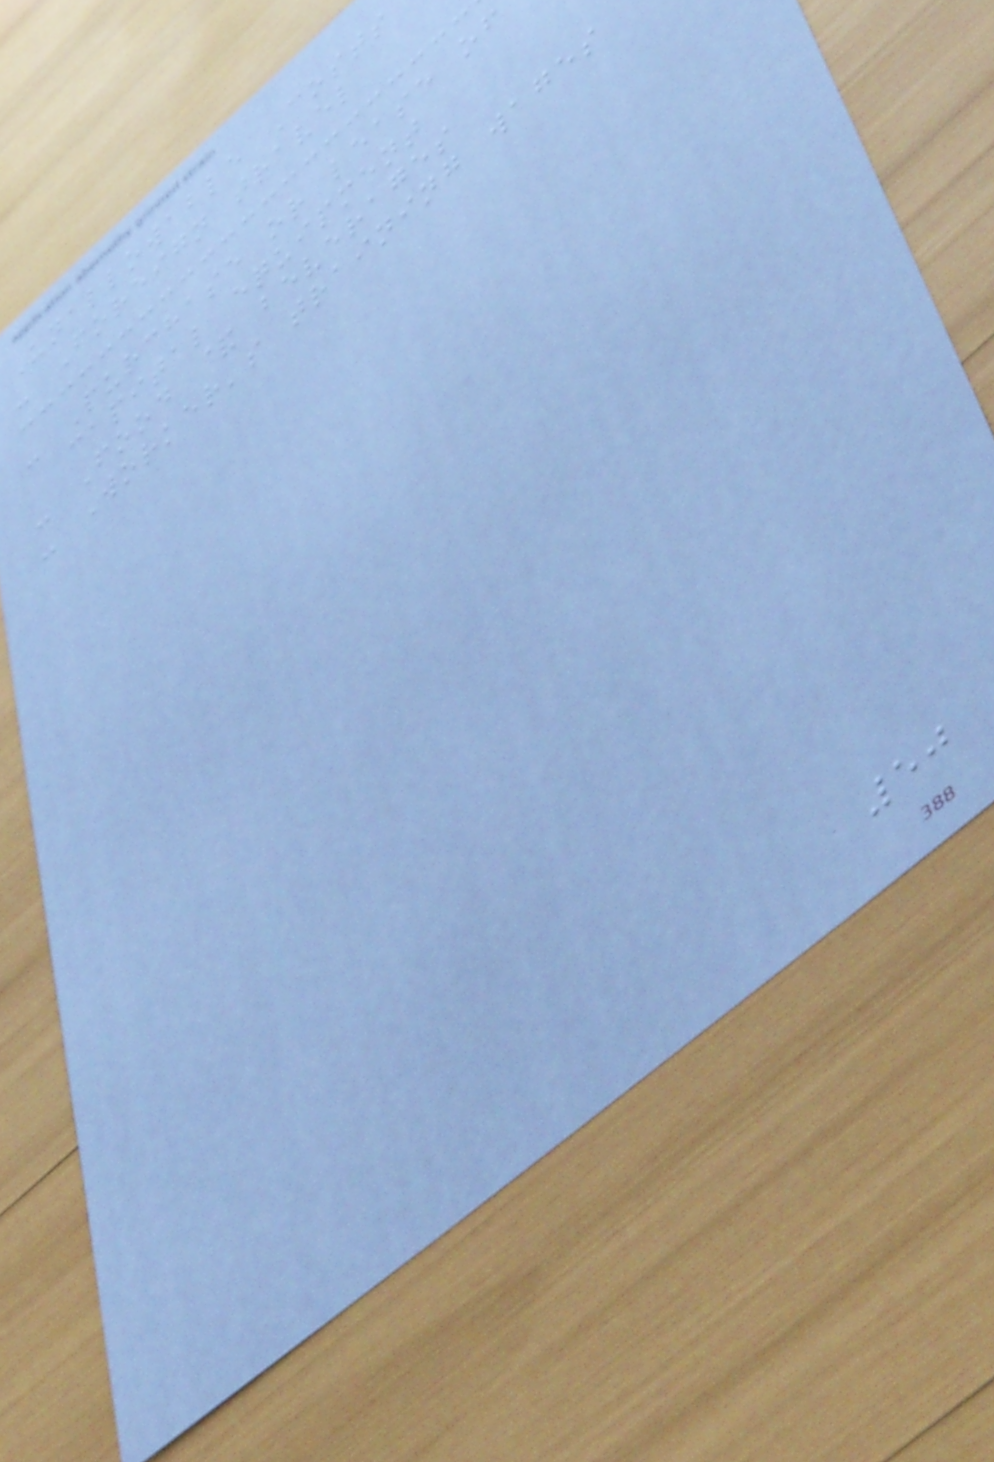Unallowable Costs
- Foreign travel
- Purchase or lease of
capital equipment
- Food & beverages
- Worker's training wages
50
